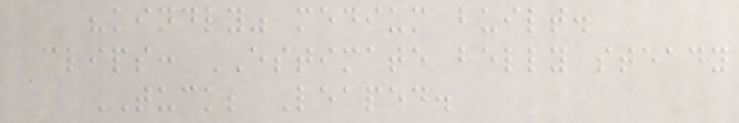"kindly" medium built.
clips: ESTIMATE belly steady
TUCK; Leaped.
